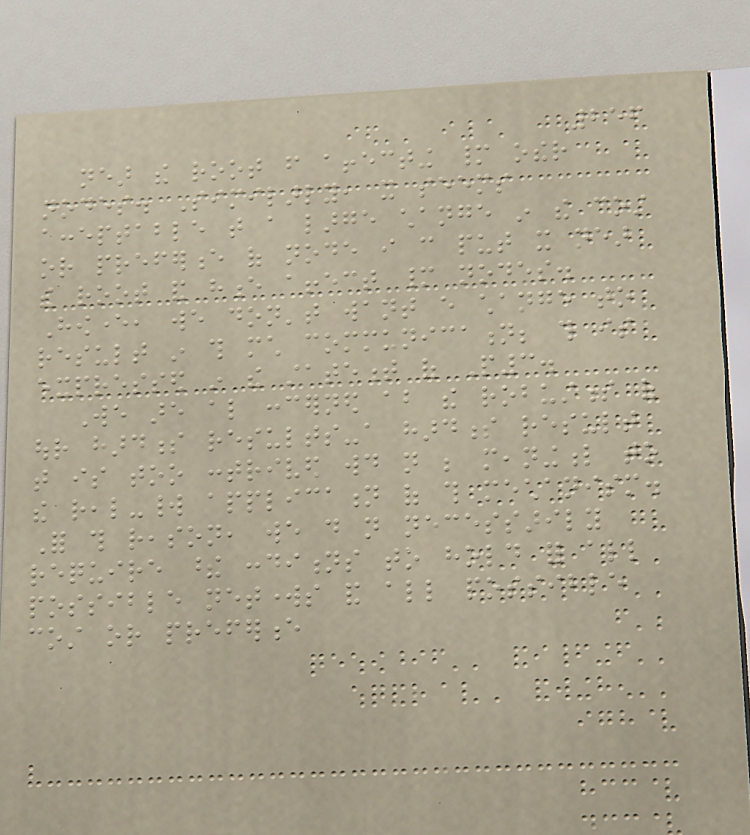256
near the root from affecting many other
nodes. Similarly, it seems
acceptable that a large change in the cost
or preference of node i can put it near
the root and hence affect many nodes.
However, we don't want every change to
result in this much communication; this is
expressed in the statement of P3.
We are also concerned about the robustness of
our hardness results-a hardness result
that is too contrived would not be meaningful to
the real-world application of this mechanism.
For this reason, we do not necessarily
require these conditions to hold for all
possible networks and all possible
cost or preference
